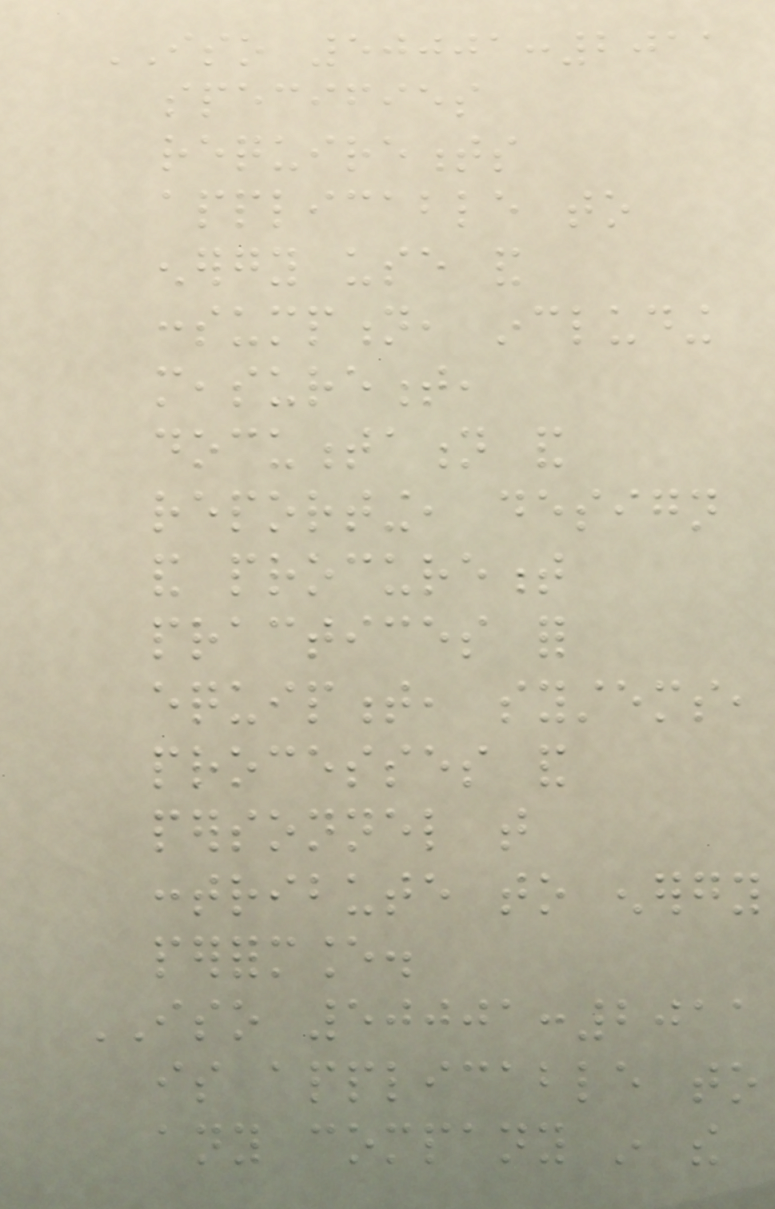ISO 50001:2011
specifies
requirements
applicable to
energy use and
consumption, including
measurement,
documentation and
reporting, design
and procurement
practices for
equipment, systems,
processes and
personnel that
contribute to energy
performance.
ISO 50001:2011
is applicable to
any company in the
